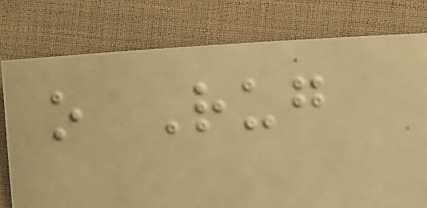o Rug
